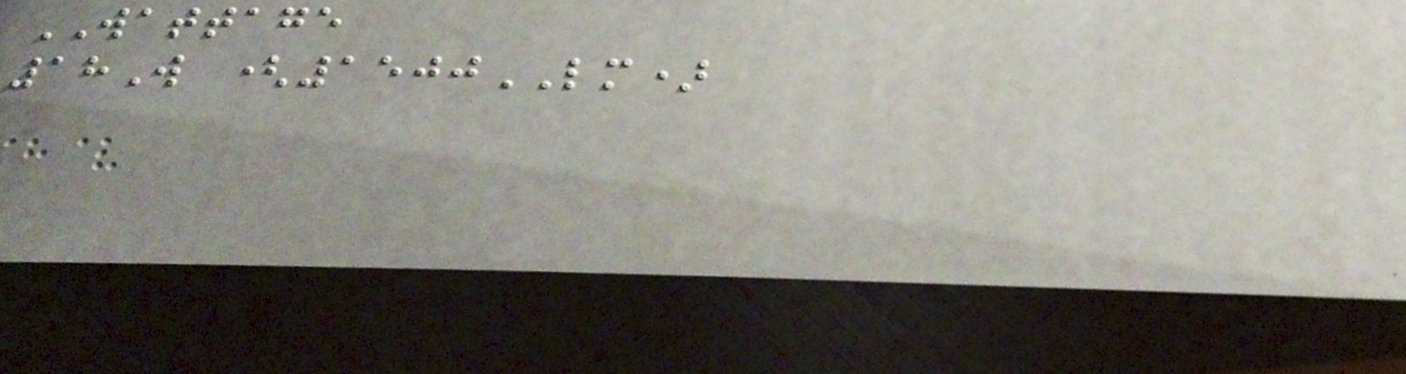WATTAGE
18W (1500LM)
